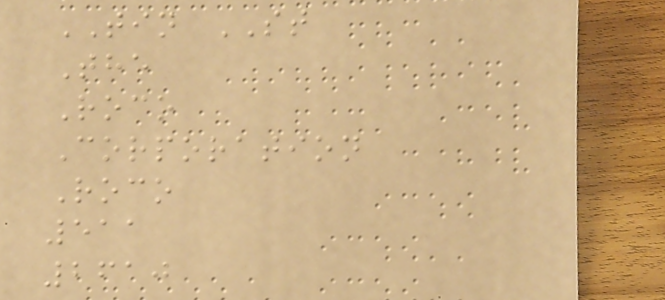TIN ST
The
Roco
Corporation
Roco
511
2610
